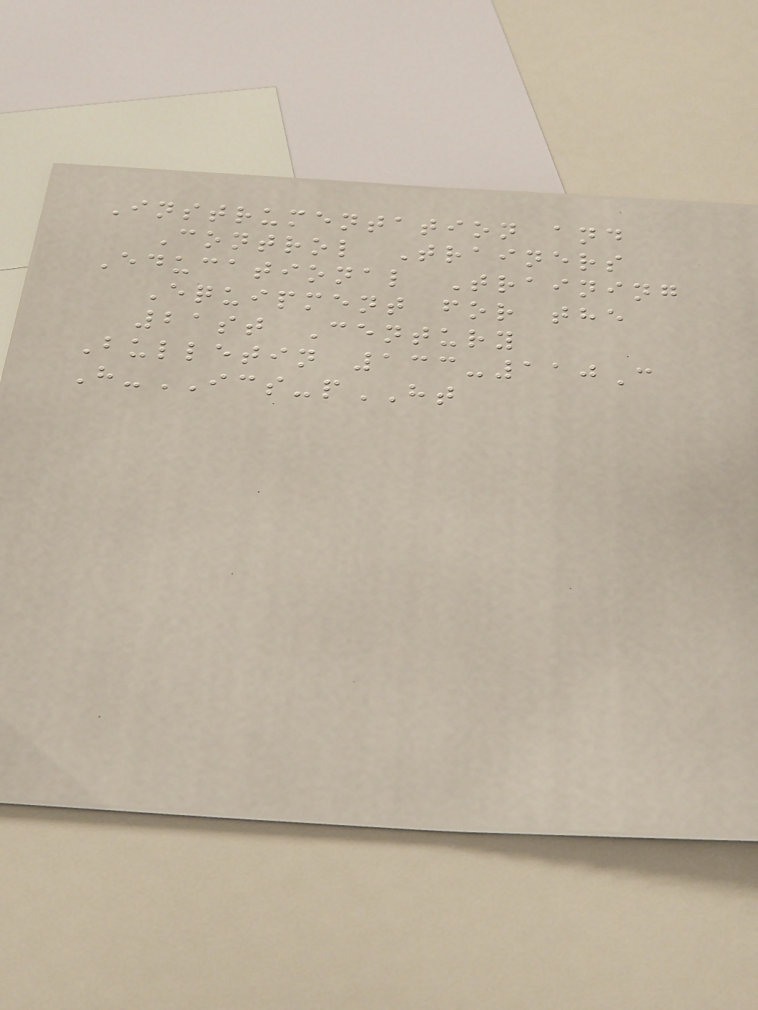Instrumentation and
Control Trainers
Educational Training
Equipment for the
21st Century
Bulletin 133-110C
H-ICS-pHT
